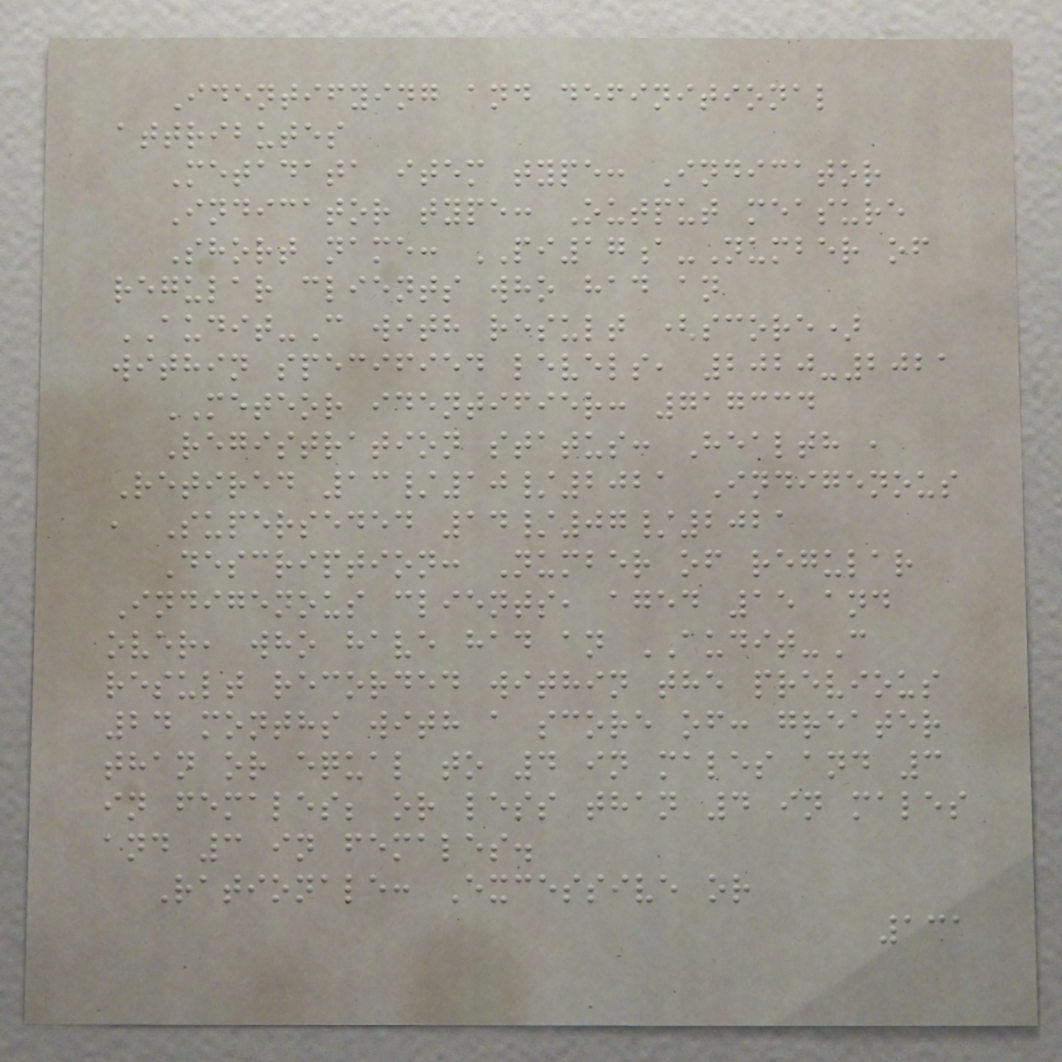Identifying and definitional
attributes
Metadata item type: Indicator
Indicator type: Output measure
Short name: PI17a-Number of
regular clients who had an
AUDIT-C with result (score)
within specified levels, 2020-2021
METEOR identifier: 717334
Registration status: Health ,
Retired 13/10/2021 Indigenous
, Superseded 14/07/2021
Description: Number of regular
Indigenous clients, aged 15 and
over, who have had an AUDIT-C
result recorded within the previous
24 months with a score of: greater
than or equal to 4 in males and 3
in females; or less than 4 in males
and 3 in females.
Rationale: Excessive or
131
